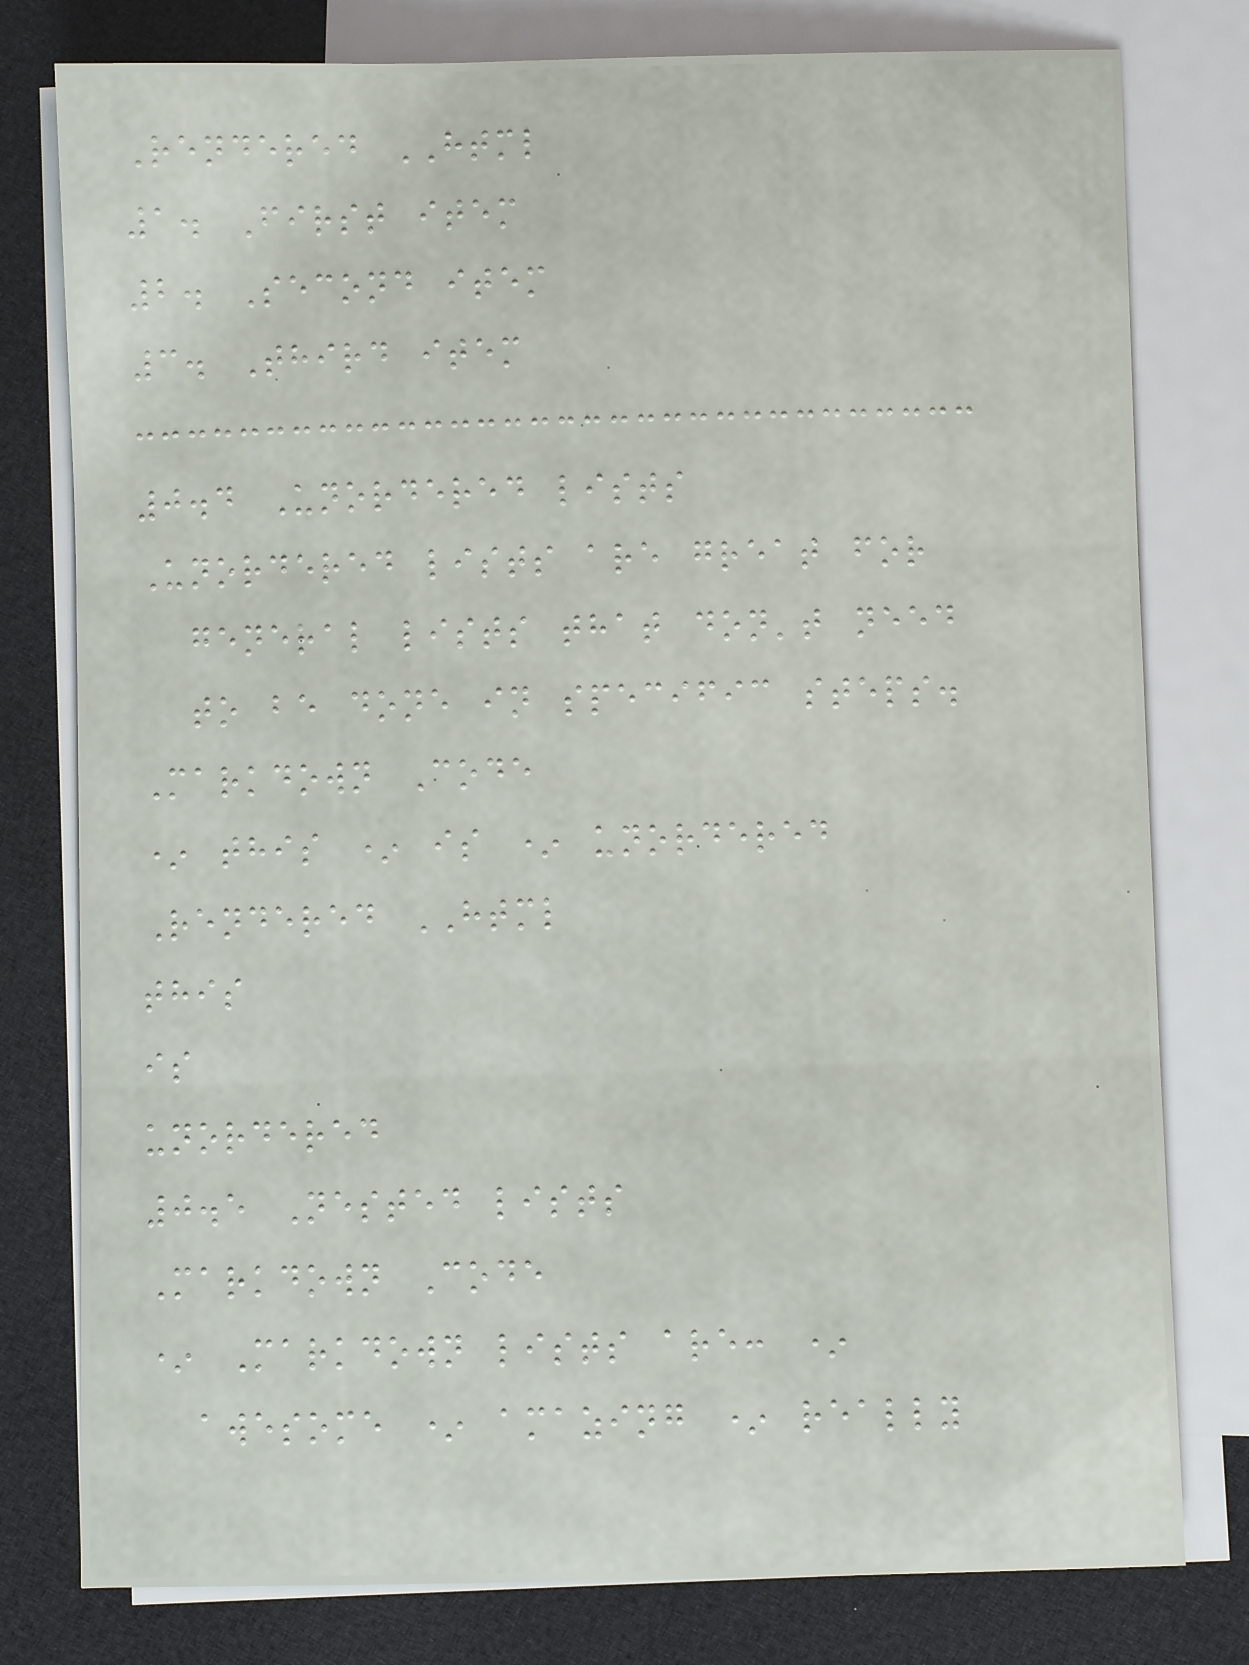Rendered HTML
1. First item
2. Second item
3. Third item
0.4 Unordered lists
Unordered lists are great for
general lists that don't need
to be done in specific steps.
Markdown Code
* this * is * unordered
Rendered HTML
this
is
unordered
0.5 Nested lists
Markdown Code
* Markdown lists are: *
awesome * amazing * really
